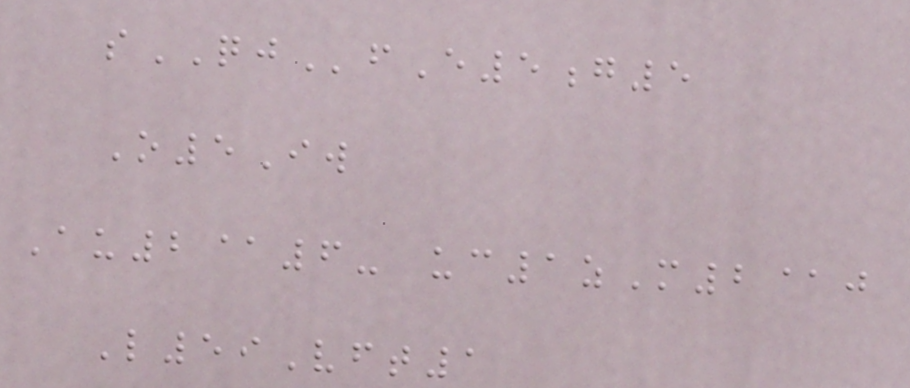sQJfE5g5
O5Iw
Au2@6- uc1zM2@j
L59Vft1
